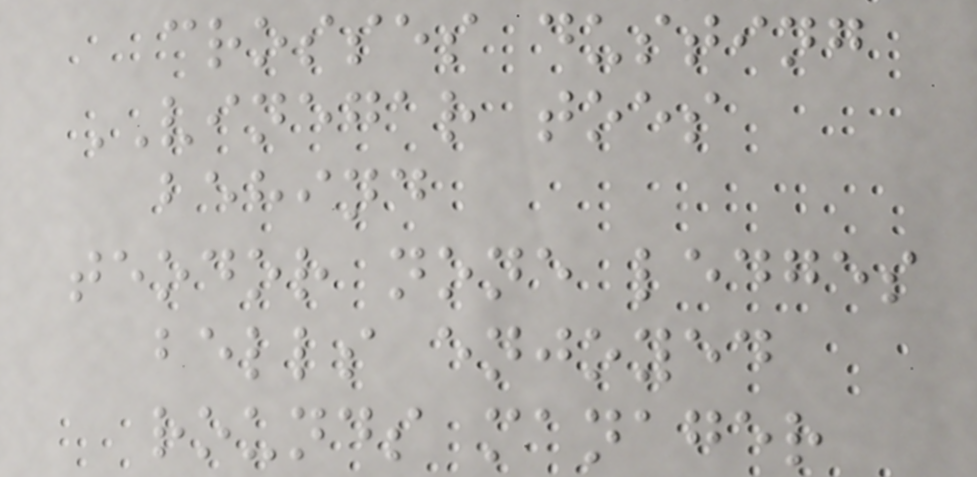crosses dusting
VINEGAR toes
behind
teodor none ledges
bells enjoyed
rounds manager
